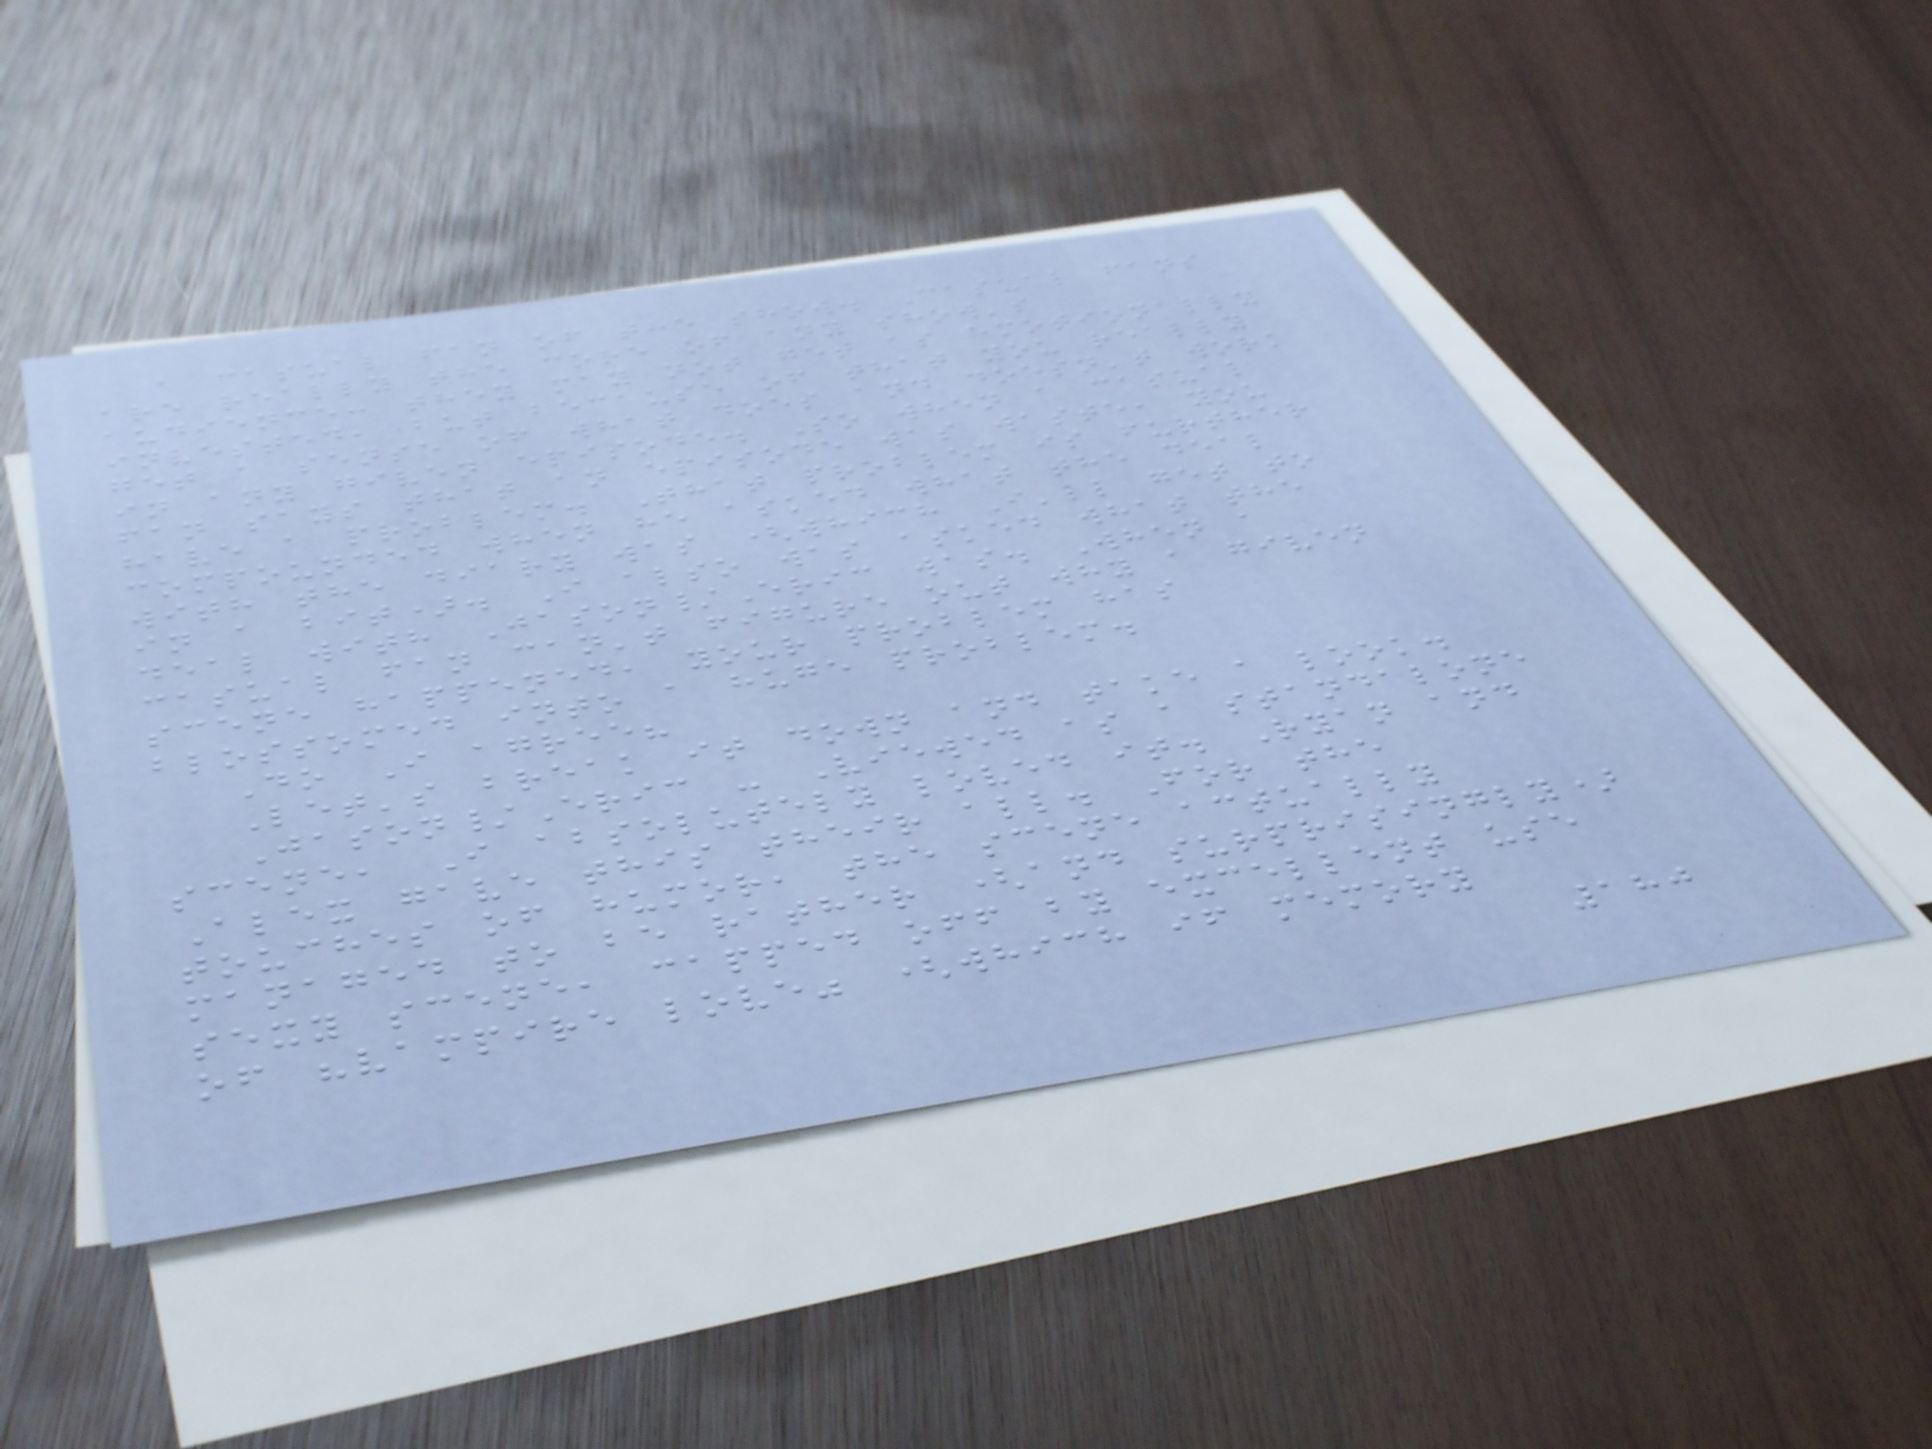a casual fan of the show. Casual fans
are really the core of any show's
audience: they may not get as emotionally
invested, but because of that you really
get a sense of what does and doesn't work
in any given episode. So when a casual
fan says that an episode was waste, you
have a problem. That problem is further
compounded when he asked what the deal
with the diary was (which I'll get to
in a bit). I also was asked what the
deal with Jason/Eric was. When a
casual fan can't figure out why a given
scene happened, your problem has
blossomed into a huge problem.
Do I agree?
Let's break it down and take a look.
Jason/Eric - Viewed as a standalone
scene, I absolutely loved it. Ryan and
Alex gave this their all. For the
touches of humor, the scene actually
managed to be rather (and surprisingly)
sexy scene, capped off by excellent use
of "vampire love" (which if memory
180
